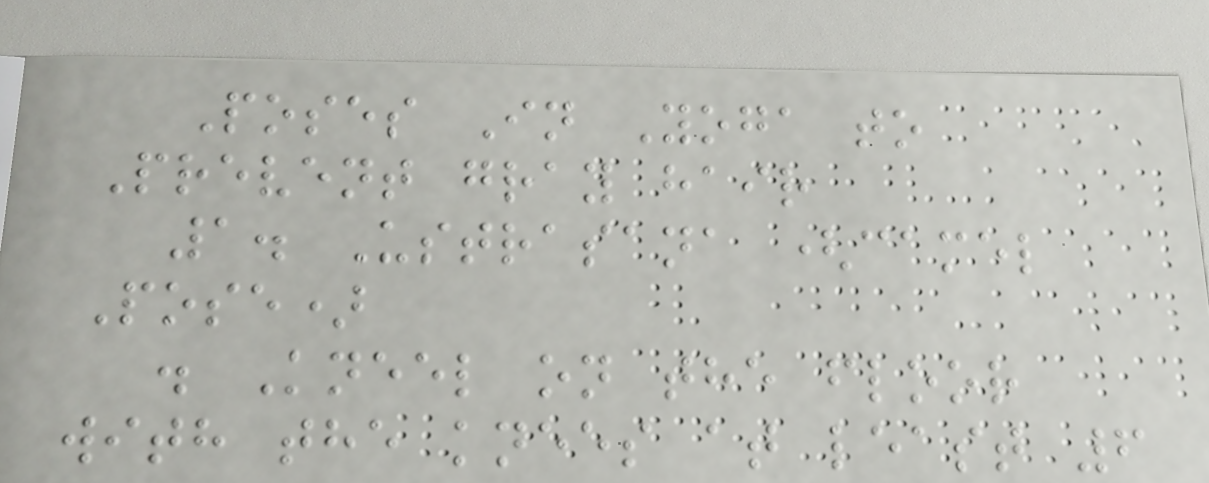Poses In Yoga to
Prevent gray hair
1. Ustrasana (camel
Pose)
. Kneel on the floor
with the knees at least 6
